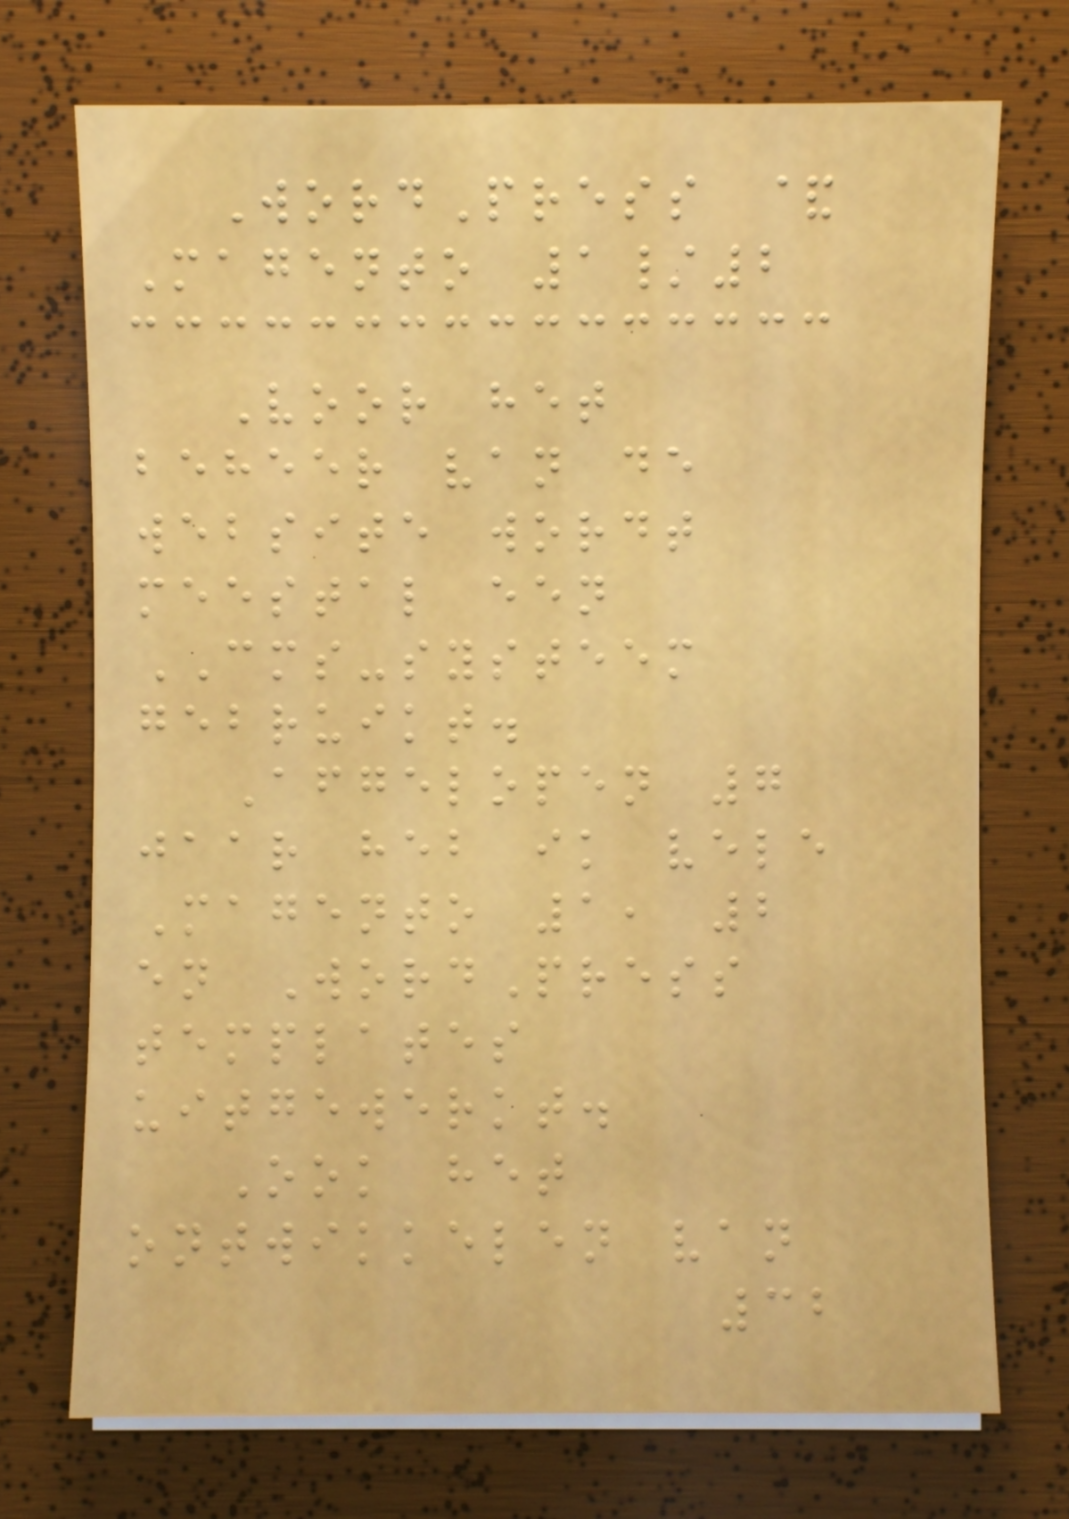WordPress &
Magento 1/2
Voor het
beheer van de
website wordt
meestal een
CMS-systeem
gebruikt.
Afgelopen 7
jaar heb ik vele
Magento 1, 2
en WordPress
templates
uitgewerkt.
Ook het
ontwikkelen van
32
